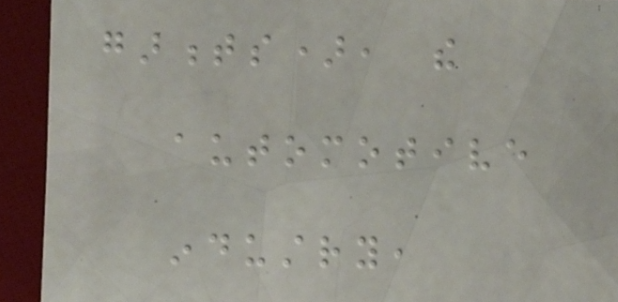garments), the
automotive
industry,
